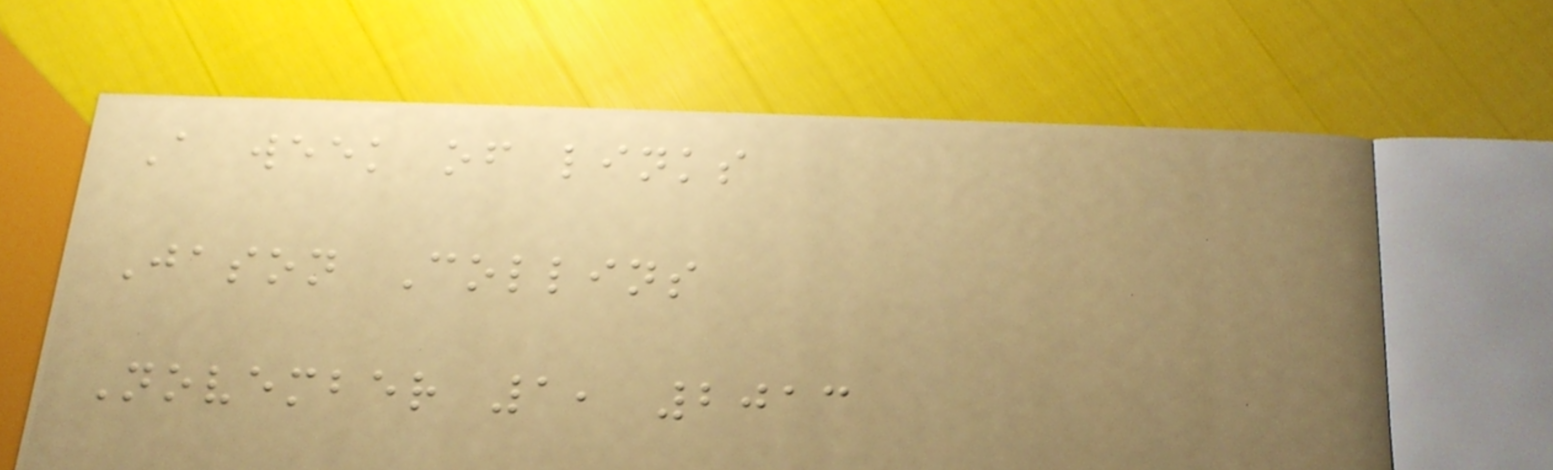A week of links
Jason Collins
November 1, 2013
